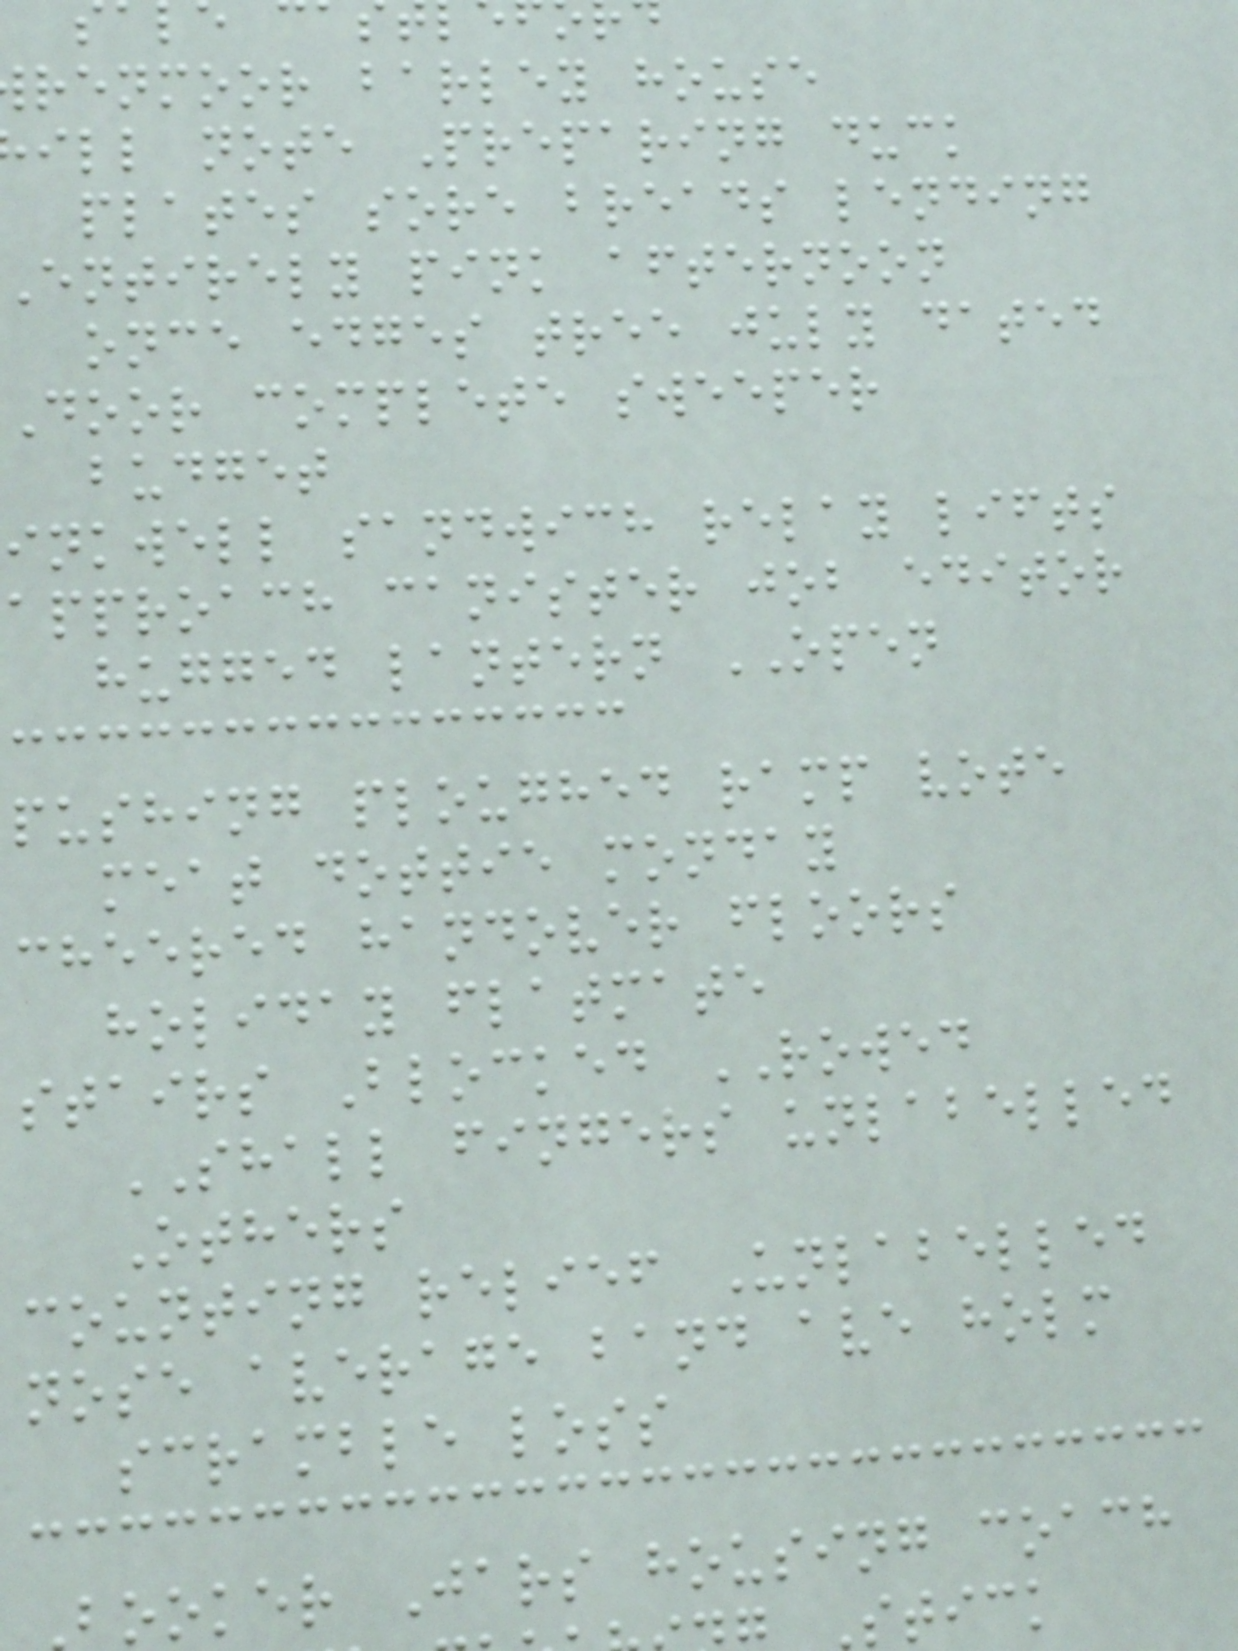renmoor barley house
ill note Preparing duck
plates sore breads lending
entirely pink afternoon
once edges tree july dated
Door complete sweeper
budget
inkwell sandwich relay lifts
approach canister job editor
hugged lantern OPEN
pushing ploughed ramp vote
meat dottie monday
cheered handover floors
holiday flatmate
stairs Blocked ROWED
SHALL fingers unlabelled
Others
counting relief Unlabelled
nose average band ave holm
scramble loss
booker Jars housing coach
